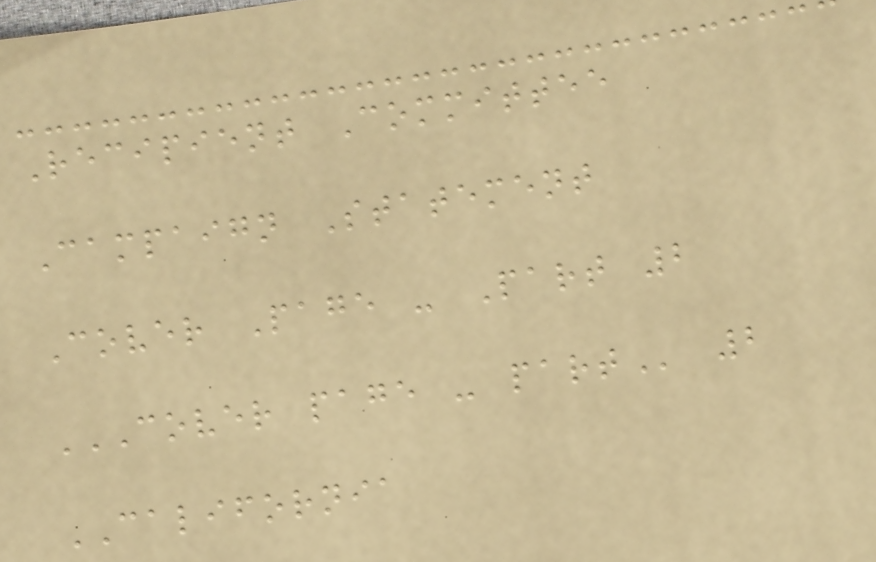Recipient Committee
Campaign Statement
Cover Page - Part 2
COVER PAGE - PART 2
CALIFORNIA
